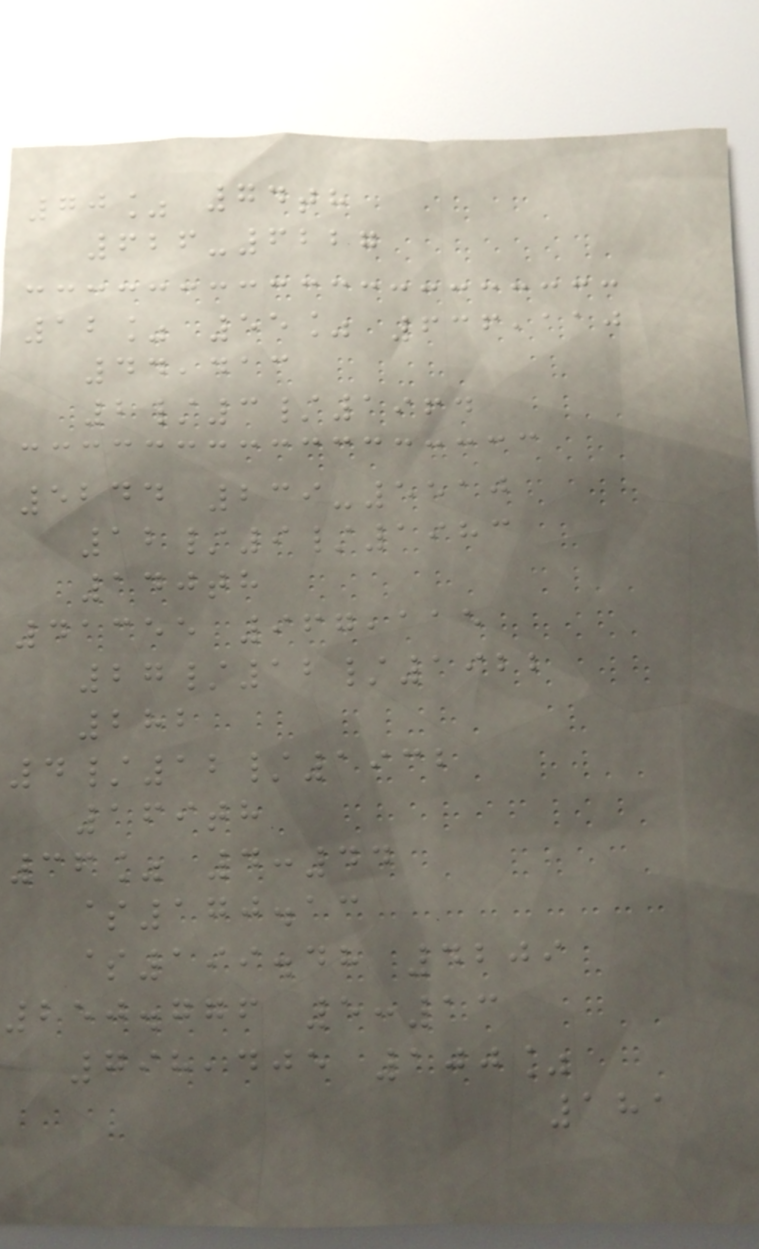70% 74th
626-6227
12% 55% 636,110
44,413
2/3/1964
5244 239-5510
12/9/1983
140th
41355 967,115
27/12/1922
282
4/12/1932
169th
36% 4:44
$170.13
$199.48 4209
250.776 5:13
798,405 100%
181
